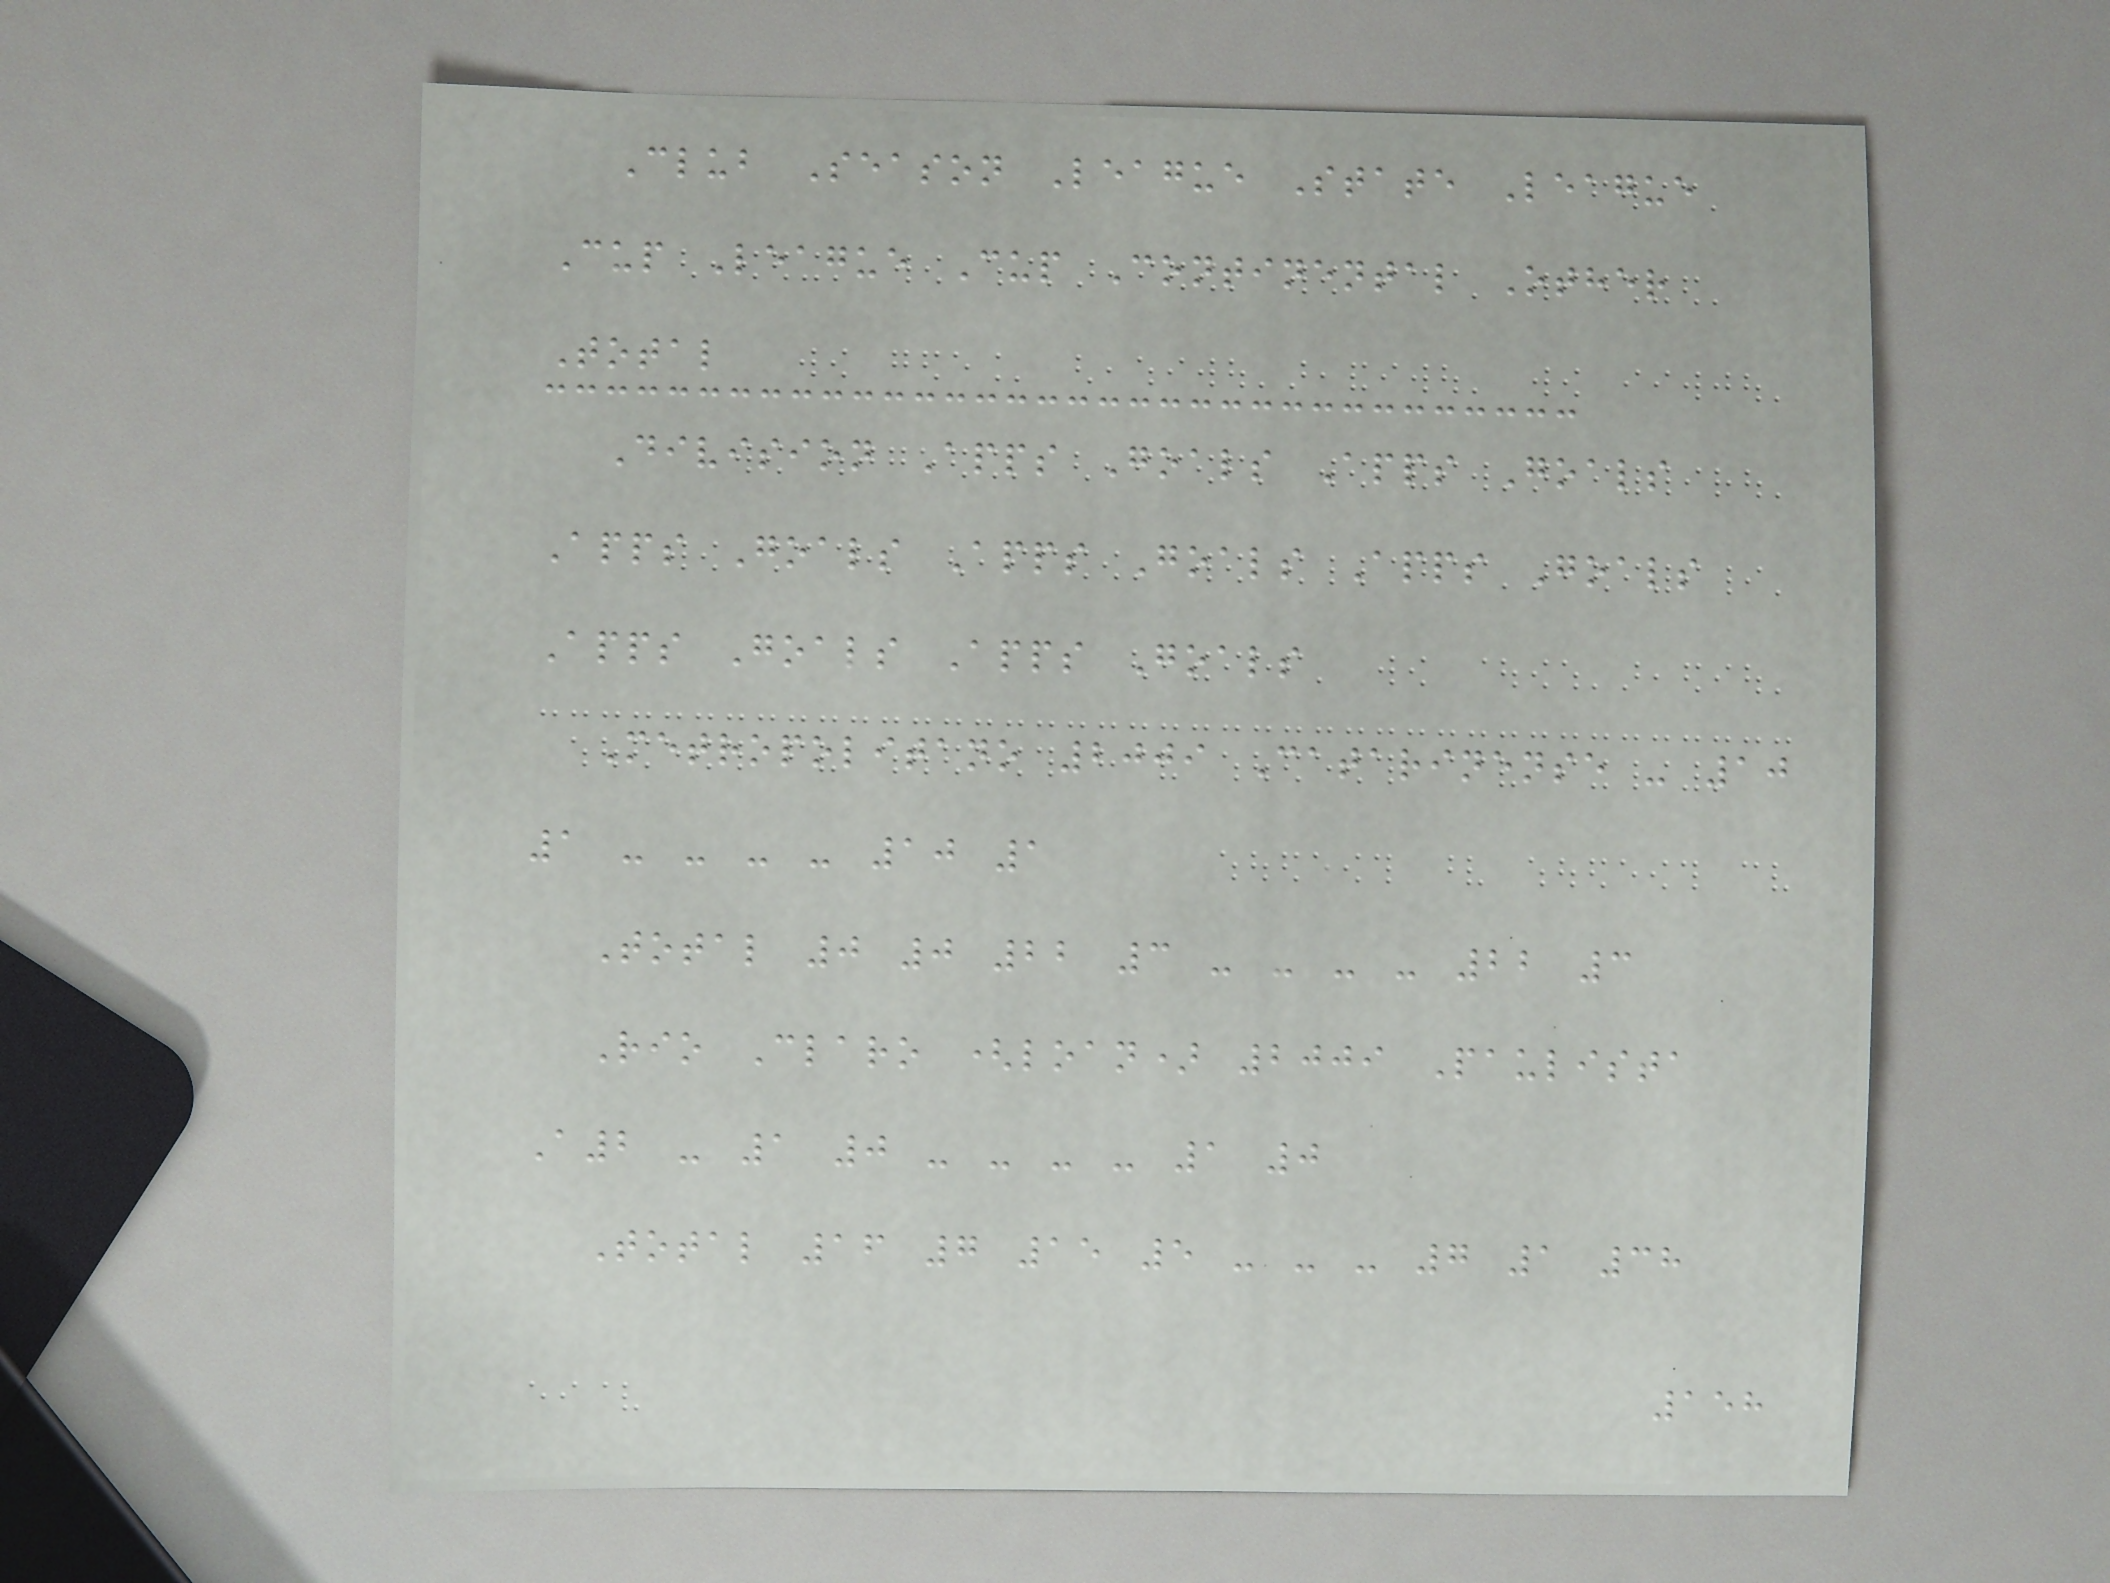Club Season League State League
Cup League Cup Continental Other
Total
Division Apps Goals Apps Goals
Apps Goals Apps Goals Apps Goals
Apps Goals Apps Goals
Metropolitano 2009 Catarinense - 10
1 - - - - 10 1
Total 0 0 22 3 - - - - 22 3
Rio Claro (loan) 2009 Paulista
A2 - 1 0 - - - - 1 0
Total 16 7 15 5 - - - 7 1 38
158
